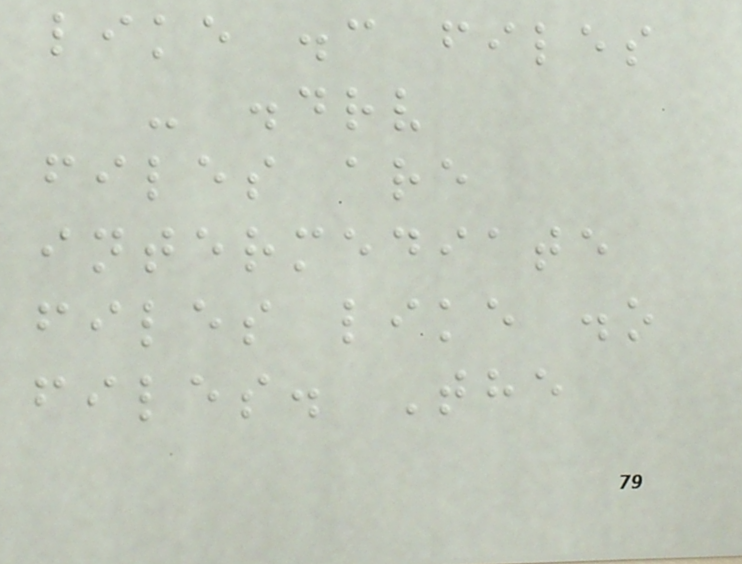like .c files
- .drv
files are
intermediate
files like .o
files. The
